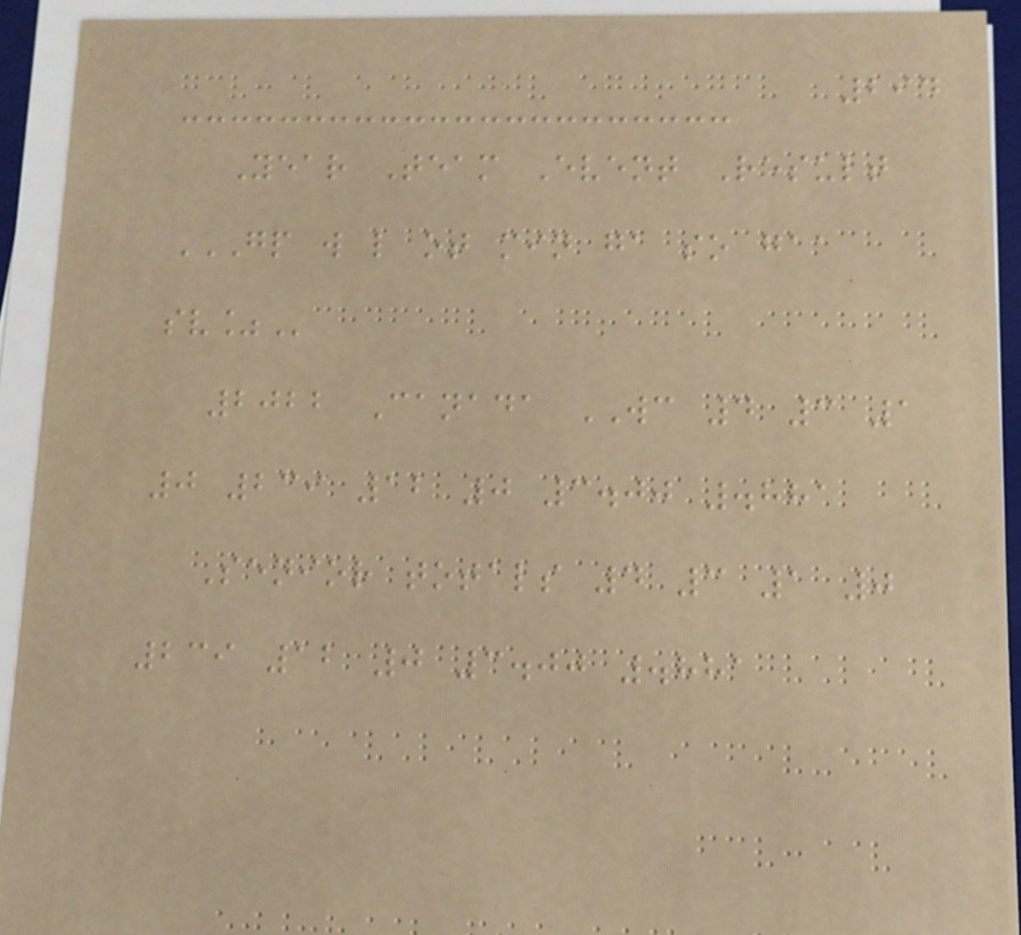294
Year Team Event Result
GP W L OT MIN GA SO GAA
SV%
2022 Canada WC 4 3 1
0 239 12 0 3.00 .881
Senior totals 4 3 1 0
239 12 0 3.00 .881
